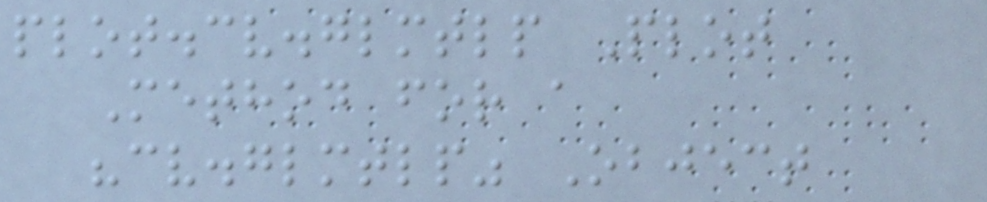plot.cv.glmtlp Plot
Method for a
"cv.glmtlp" Object
